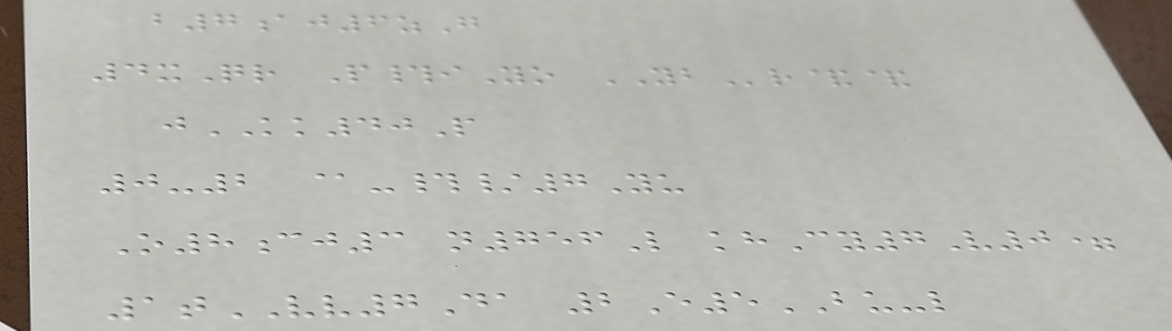b7aj6zG
4xQr P#iYo YBr&&
jKK40P
0-2 @-#/7Yu
O8cj3 n756L khCy7V0=
1tVV7Da 2E5BU-l
